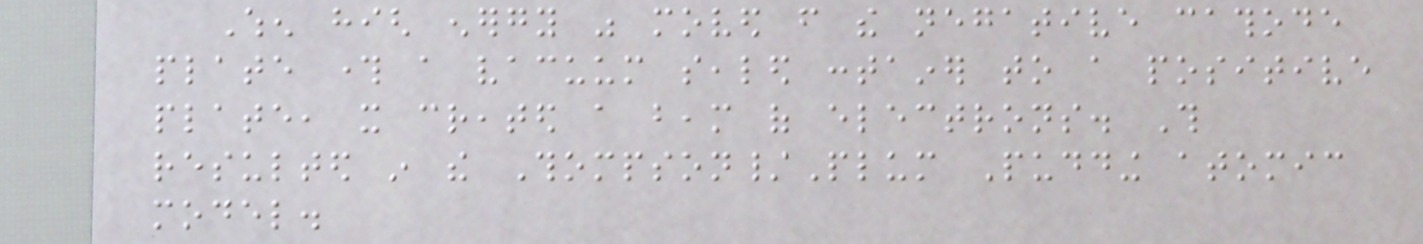When high energy was moved from the negative cathode
plate through a vacuum sealed container to a positive
plate, it created a beam of electrons. This
resulted in the Thompson/Plum Pudding atomic
model.
